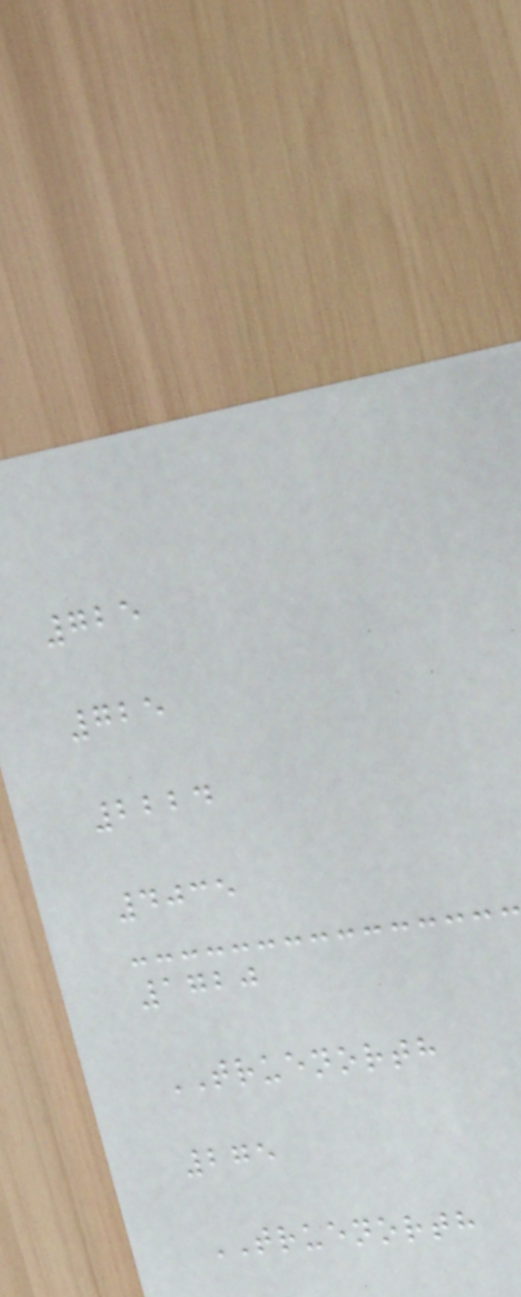725
725
2224
4035
1720
TRUENORTH
275
TRUENORTH
